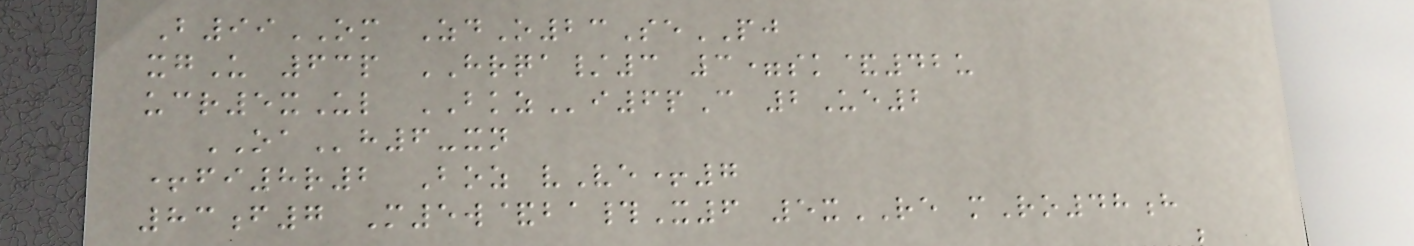B99OM ZdO23SePJ
xgU 63p HRQA/3 3=sk&42u
ucr5xUl BKZi6pC 2Ue2
OAh6-xn
+fi8r2 Boz vVe+7
83f7 M5w&ba#X6 5xRE mRo48h
